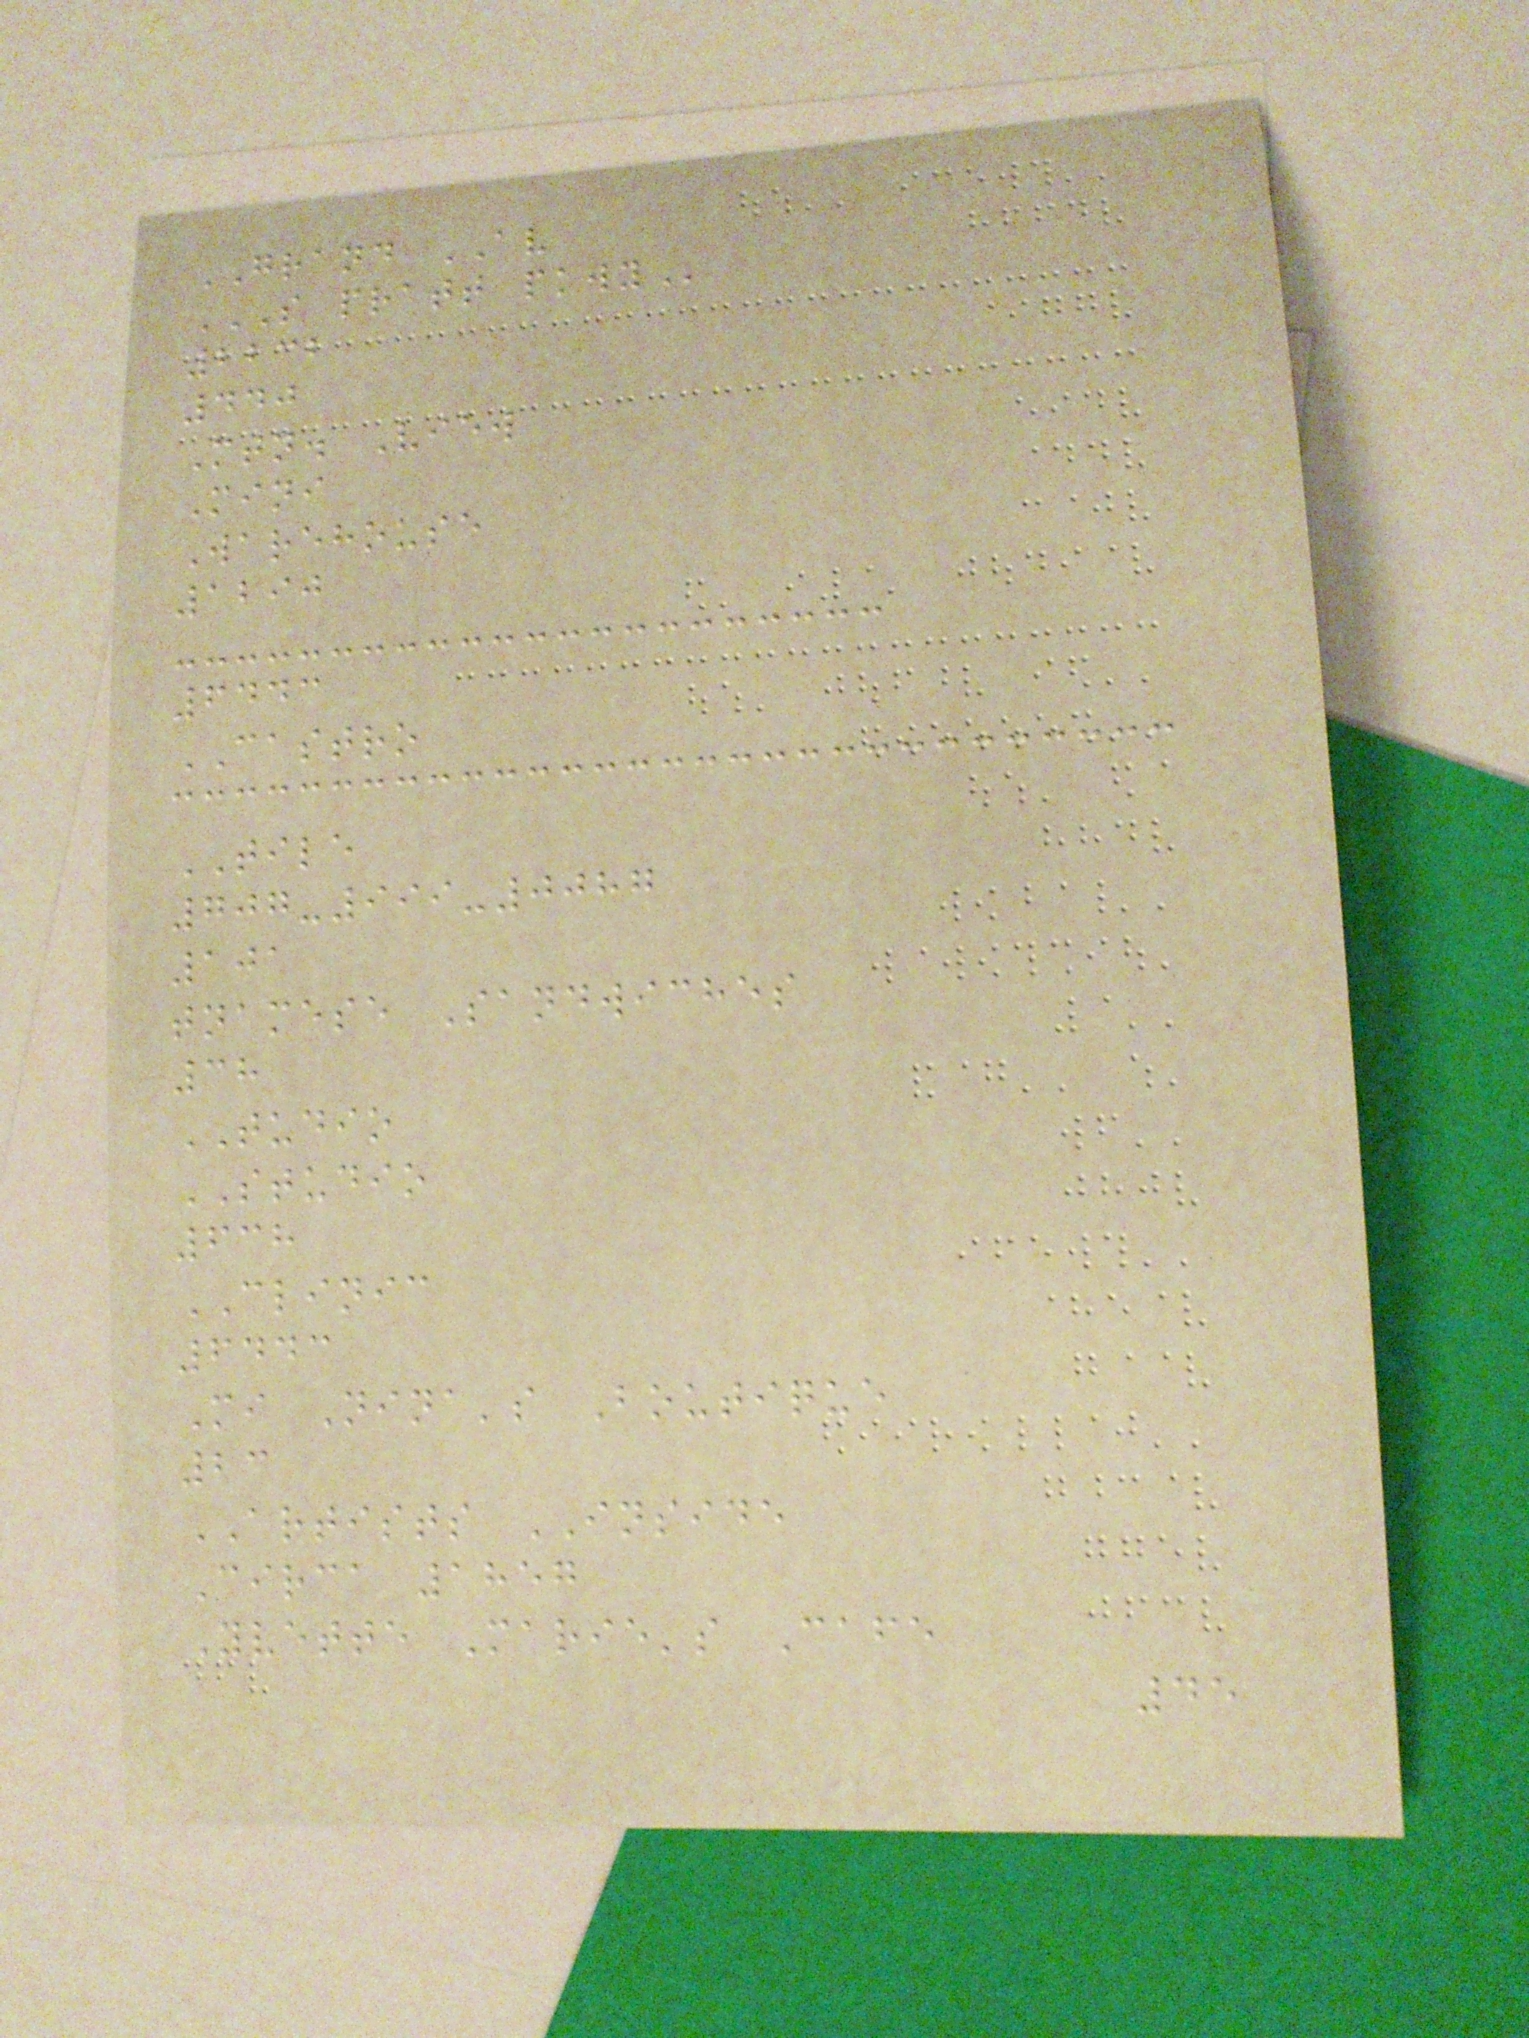GRAND AV
S PRATT PKWY
2232
440
Mtn. View
Mini
Warehouse
1290
6443
CASTRO
TILE
707-999-0087
101
tnamese Sandwiches
38
TUDIO
STUDIO
638
CLINIC
6443
Mi Nina's Boutique
23
ARTISTS INSIDE
Circa 1857
Yvette Marie's Cafe
45
